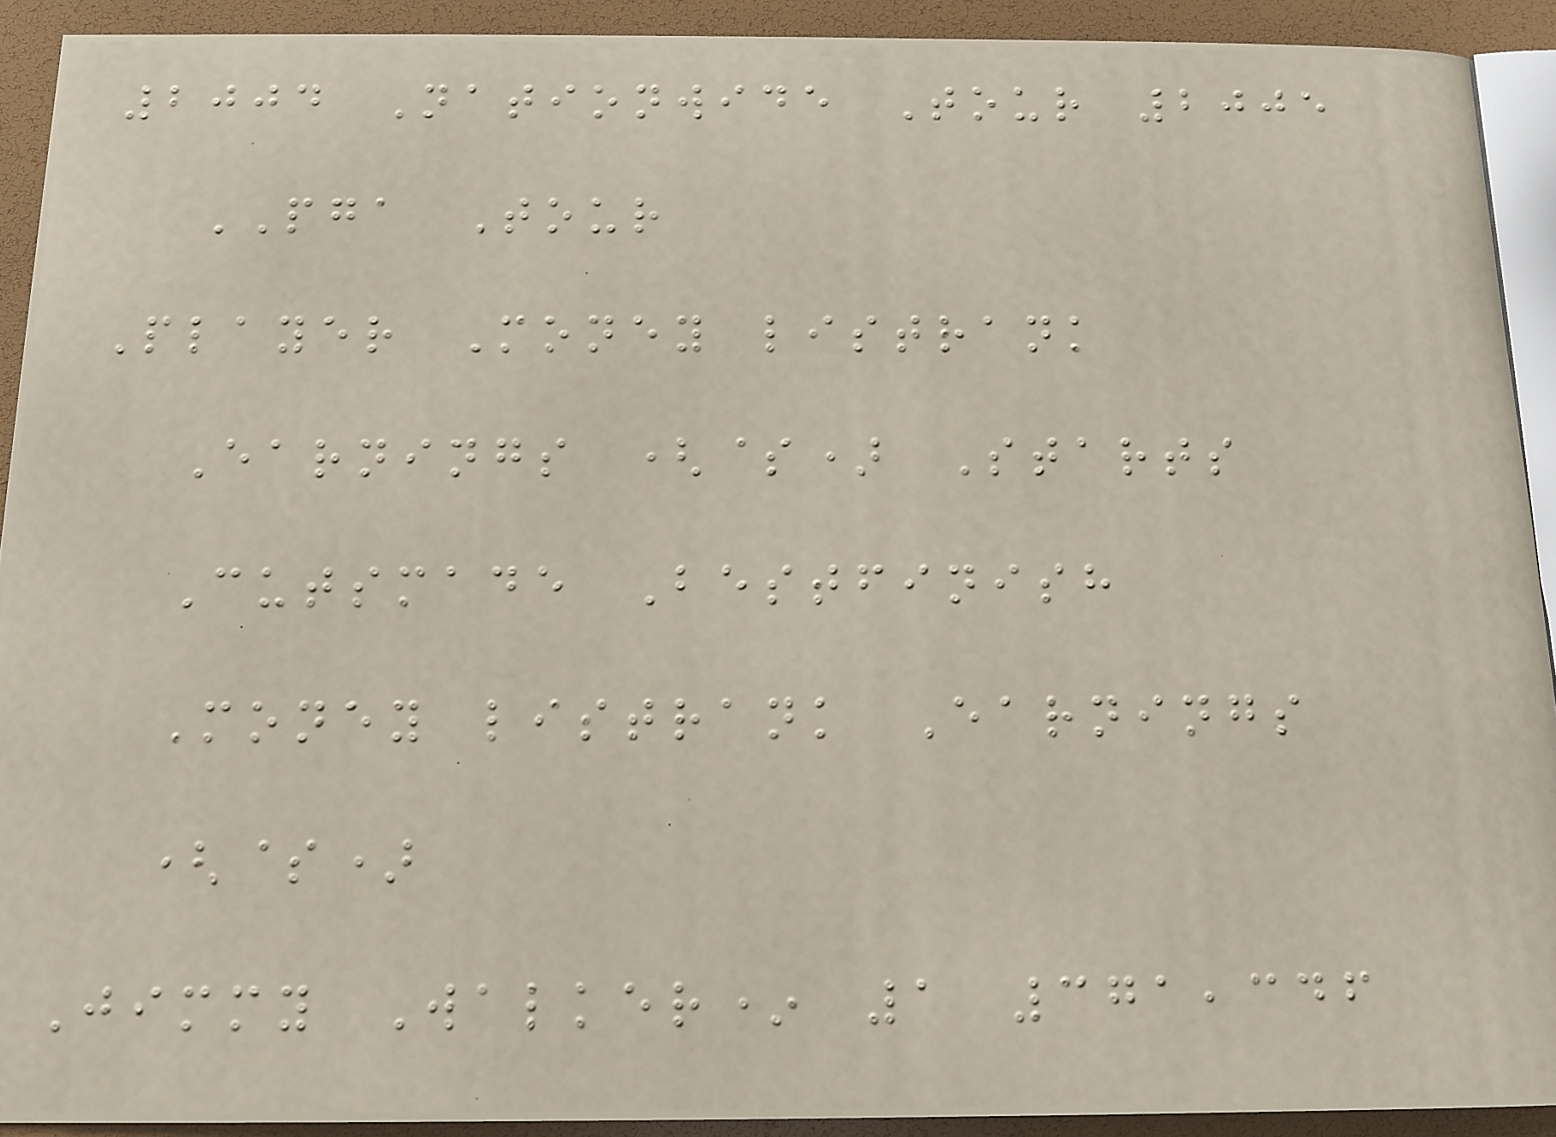2004 Nationwide Tour 2005
PGA Tour
Player Money listrank
Earnings ($) Starts
Cutsmade Bestfinish
Money listrank Earnings
($)
Jimmy Walker* 1 371,346
